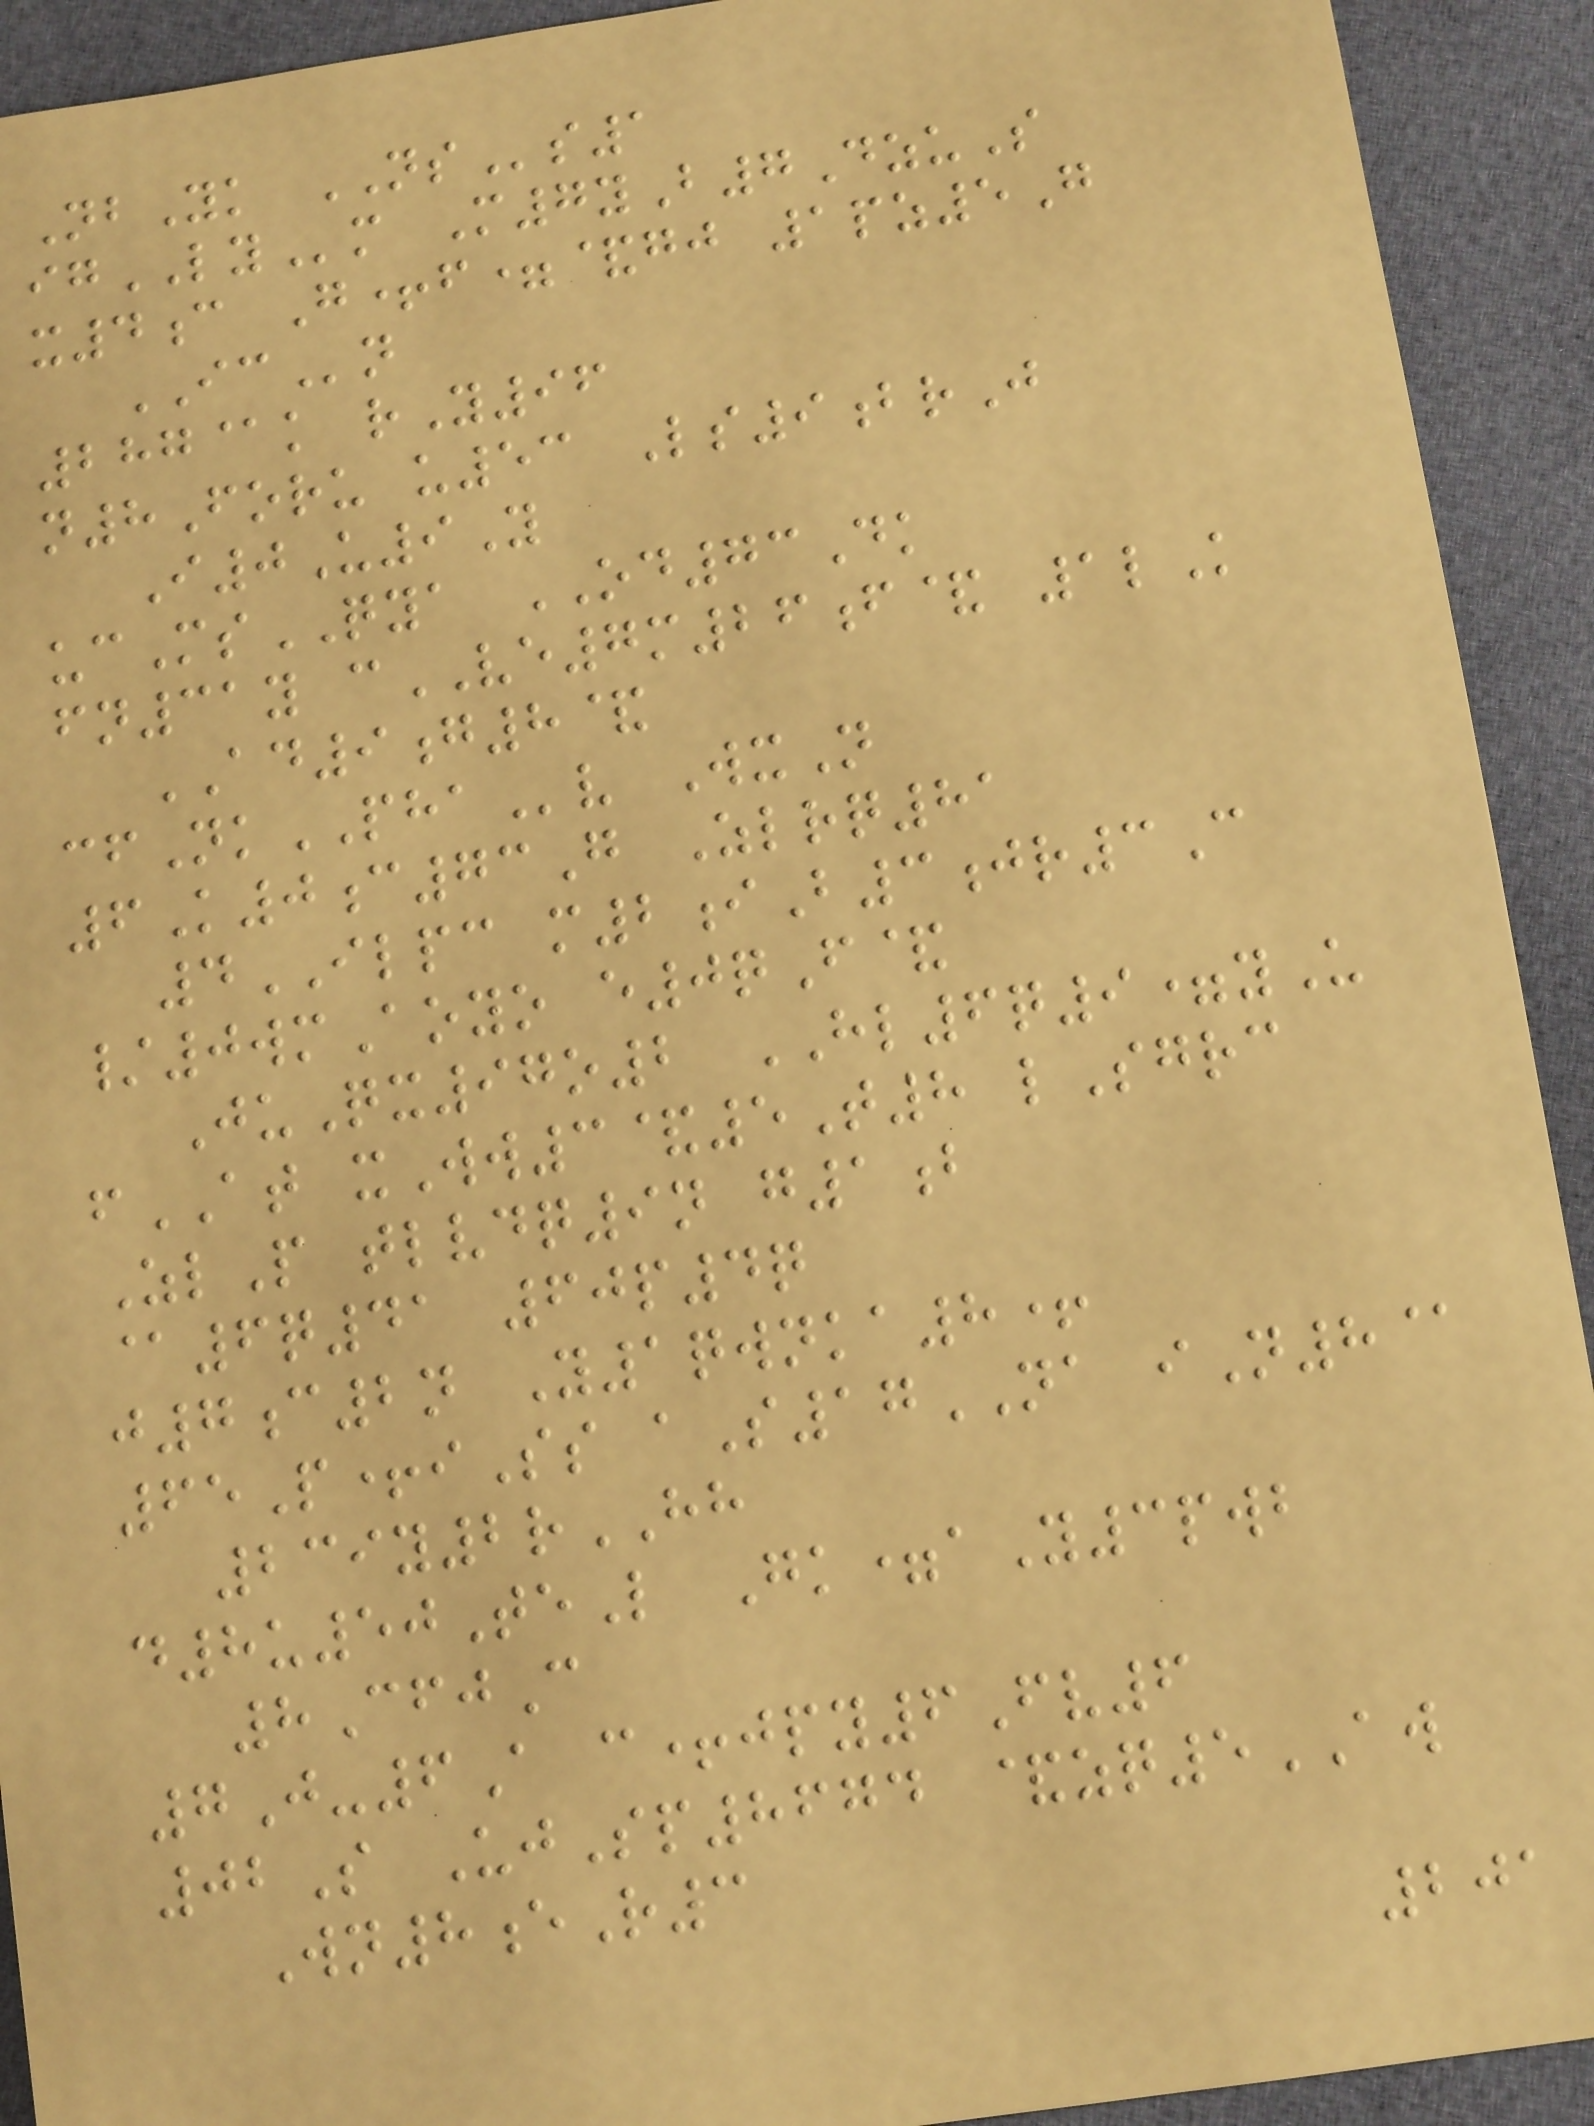NbYk NSs1
igLYm M7yB7DzuS
x4c G+f=&gj 1pz5G
ICn
287@k rY96
n8Foru u53 Ls9brJ
I0U9Y
ucMsQYA OD73Dk
fn31y cVE7m26f& 1lK
AD9g8&
cfNkPHAv WxN
6K0c73G Zlrq81
4ILPC m2iB3jr3C
/0wmAoyo e0qF&
JuQx97o2 HL6q9=yU
fAT xWw3&5T8 lSgrc
ZlP tlvdq9n g1b
@6q41 60p4q
j7c2n Y1qwnka8+
65P+iSs aS17NA iN8@
239y2rHH
d8u50TeL Gk=aY3pwb
8CfjC
7J-6A c+jpy6Fv6
02S UjSp8674 &zq5AW
Wn8eR3
201
